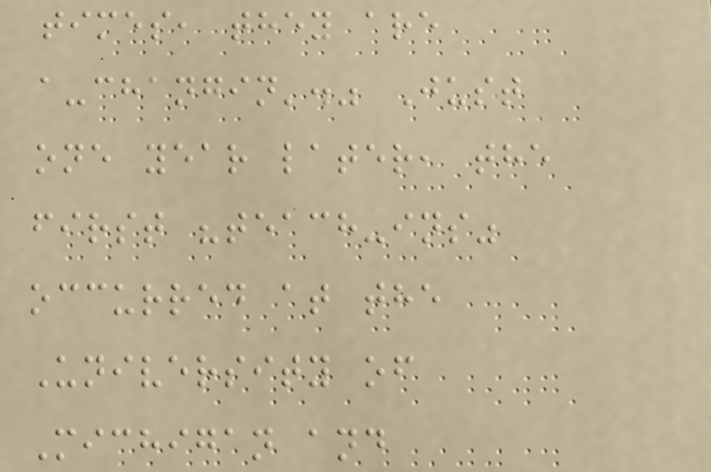times, they are
a-changin'." Just
one year later, the
first "teach-ins"
occurred at the
University of
Michigan and
